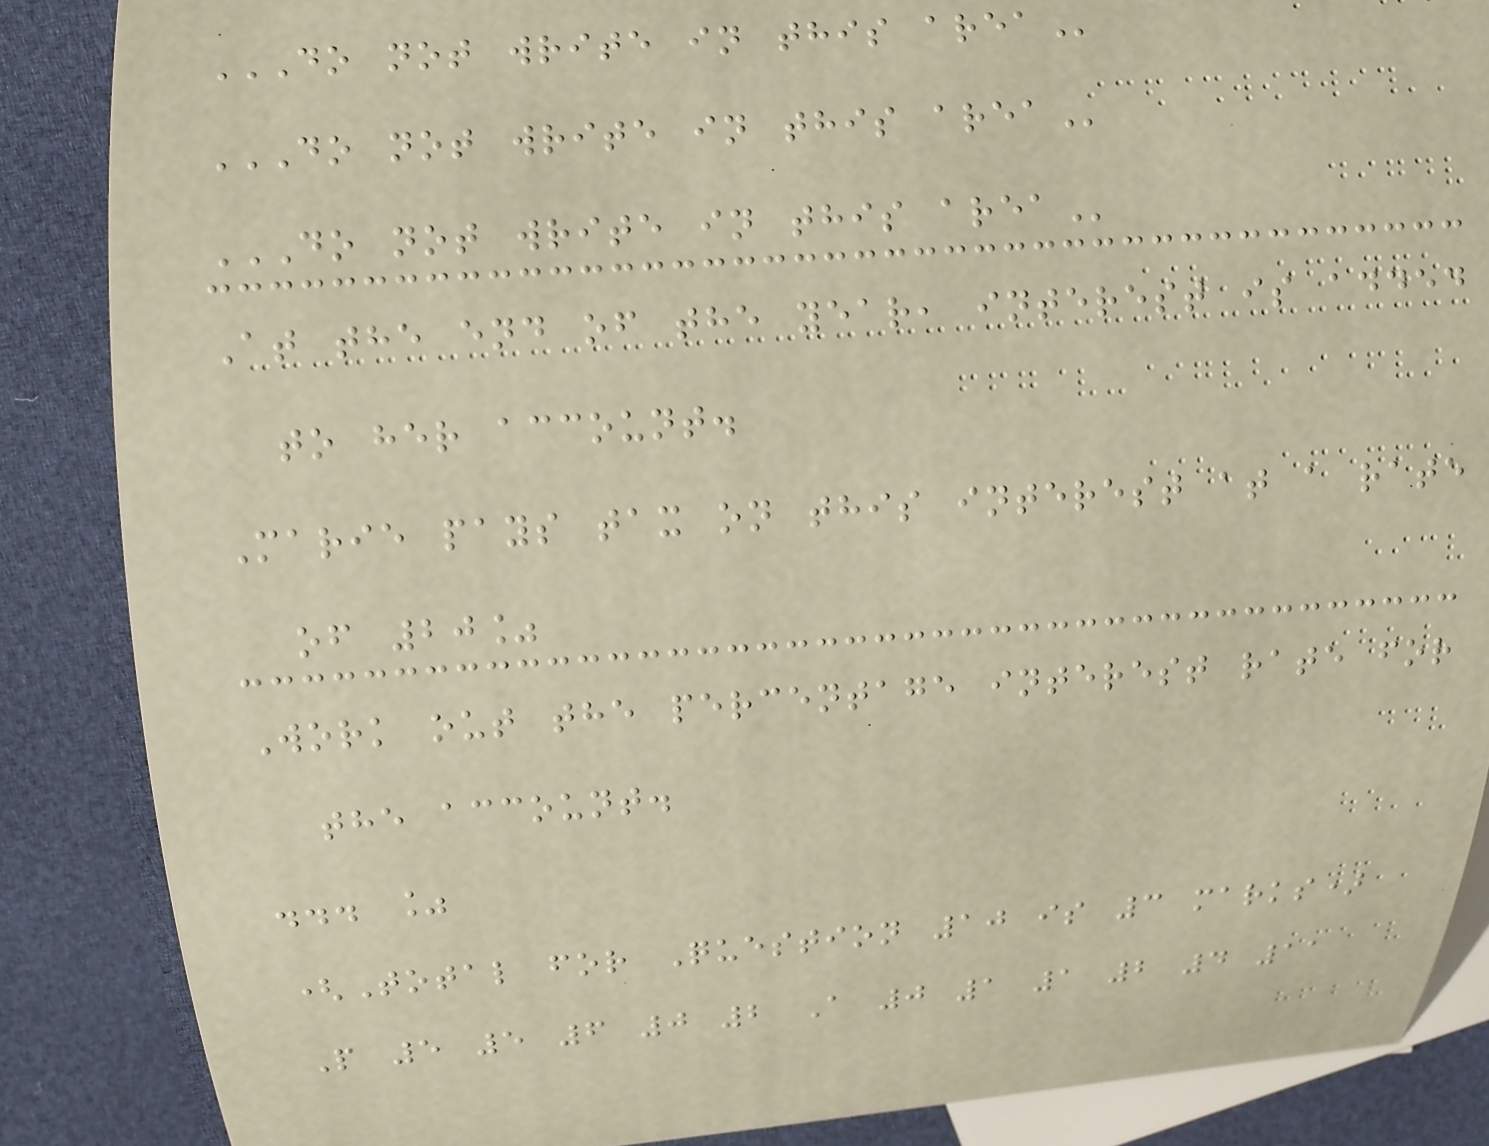DO NOT WRITE IN THIS AREA
DO NOT WRITE IN THIS AREA
DO NOT WRITE IN THIS AREA
At the end of the year, interest is added
to her account.
Marie pays tax on this interest at a rate
of 20%
Work out the percentage interest rate for
the account.
... %
(Total for Question 10 is 3 marks)
P 5 5 6 0 2 A 0 1 1 2 4 11
